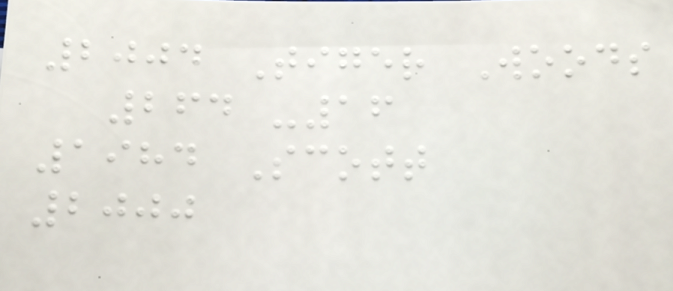2004 Tiger Woods
264 -16
1984 Scott
2000
